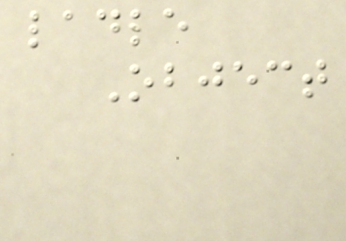ladle
Object
